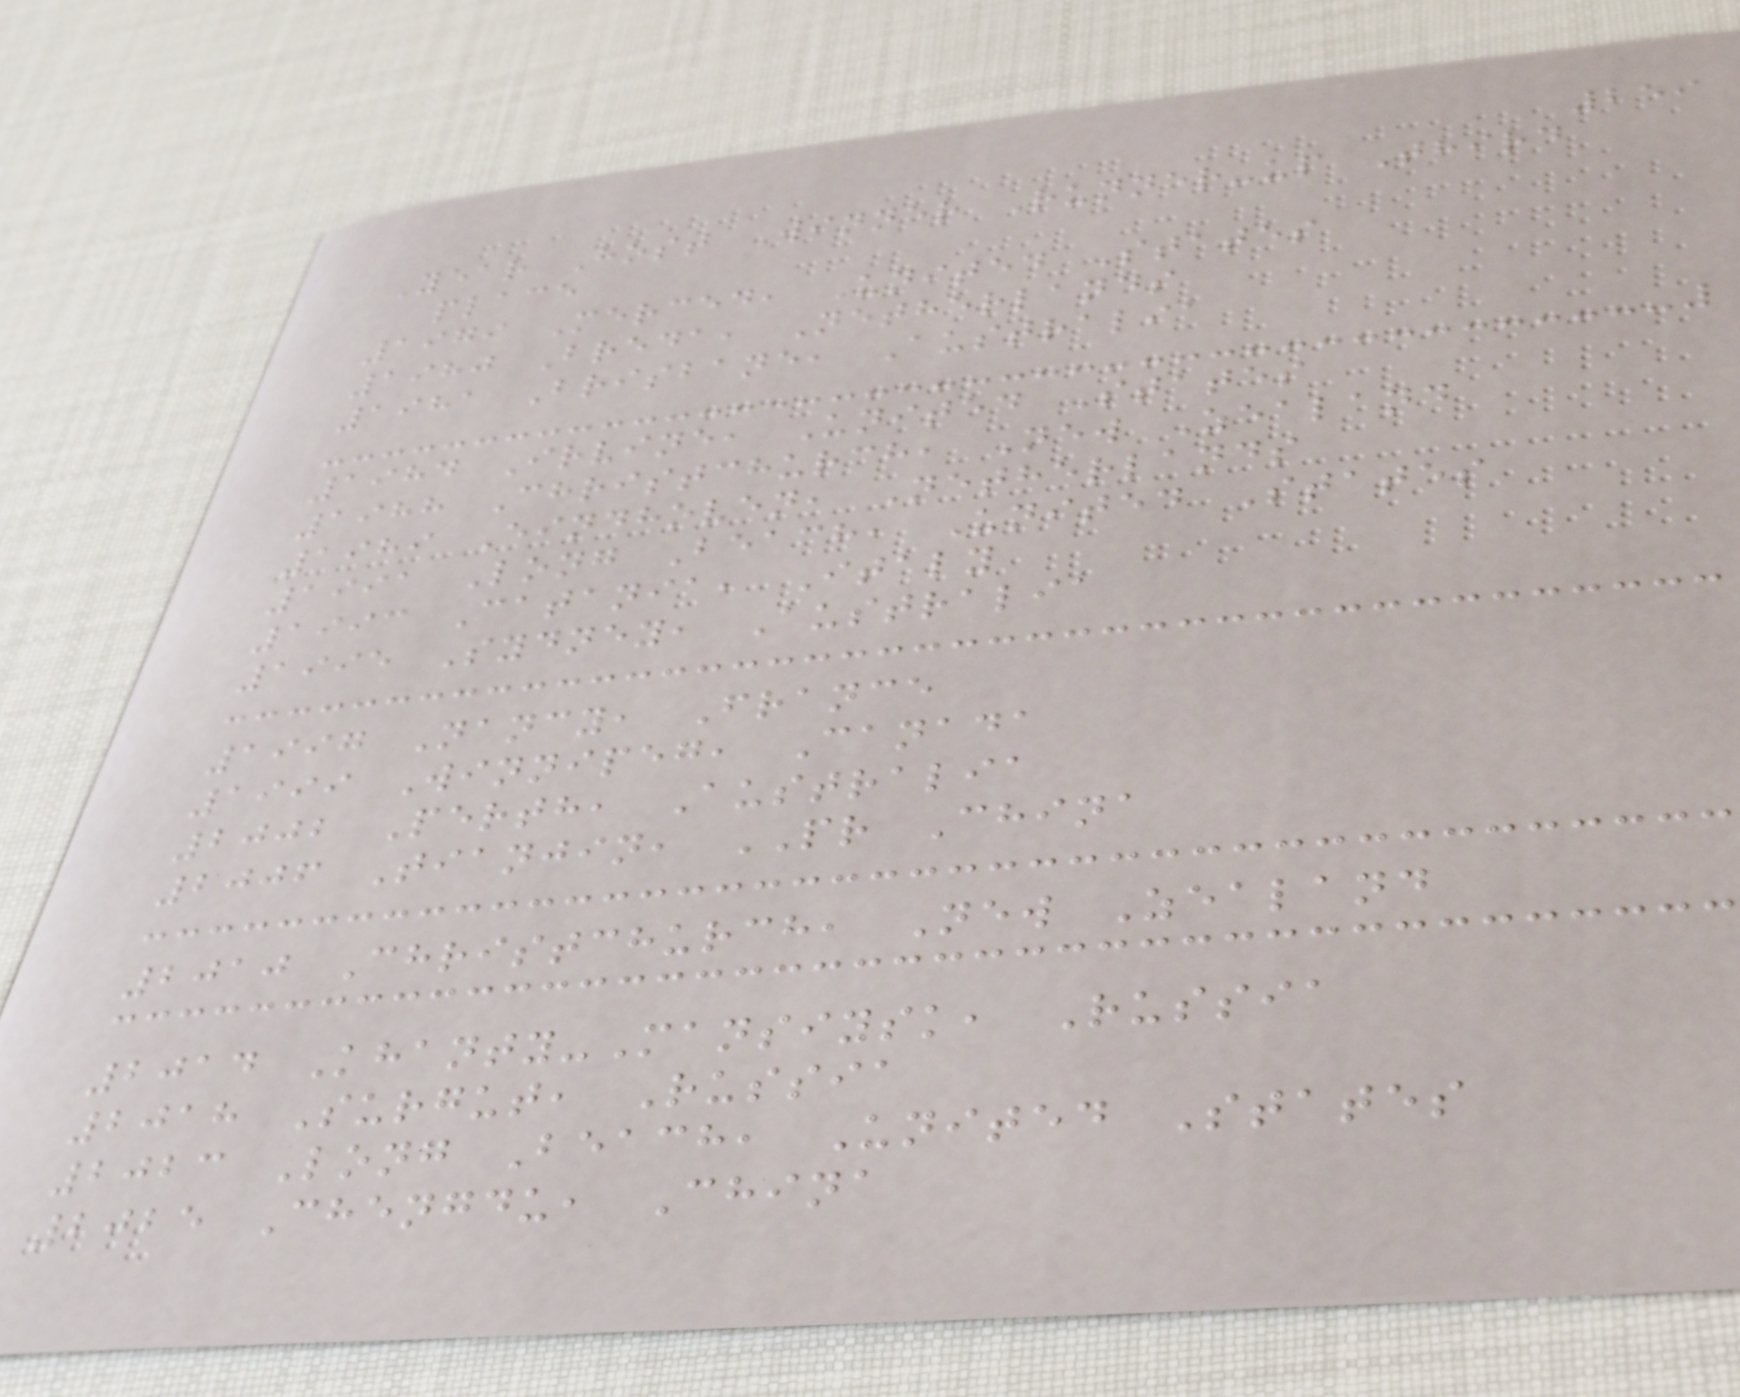259
Year Host Winner Runner-up Third
place
1979 Merced, United States
1980 Breda, Netherlands
1981 Brisbane, Australia
1984 Irvine, United States
1988 Christchurch, New Zealand
1989 Eindhoven, Netherlands
1991 Long Beach, United States
1993 Catania, Italy
1995 Sydney, Australia
1997 Nancy, France
1999 Winnipeg, Canada
2002 Perth, Australia
2006 Tianjin, PR China
2010 Christchurch, New Zealand
2014 Khanty-Mansiysk, Russia
2018 Surgut, Russia
2023 Long Beach, United States
2025 Chengdu, China
